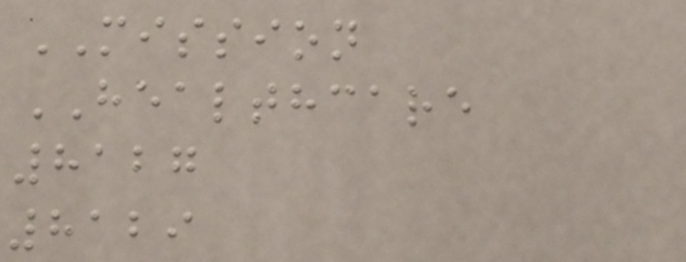MISSION
HEALTHCARE
8127
8129
